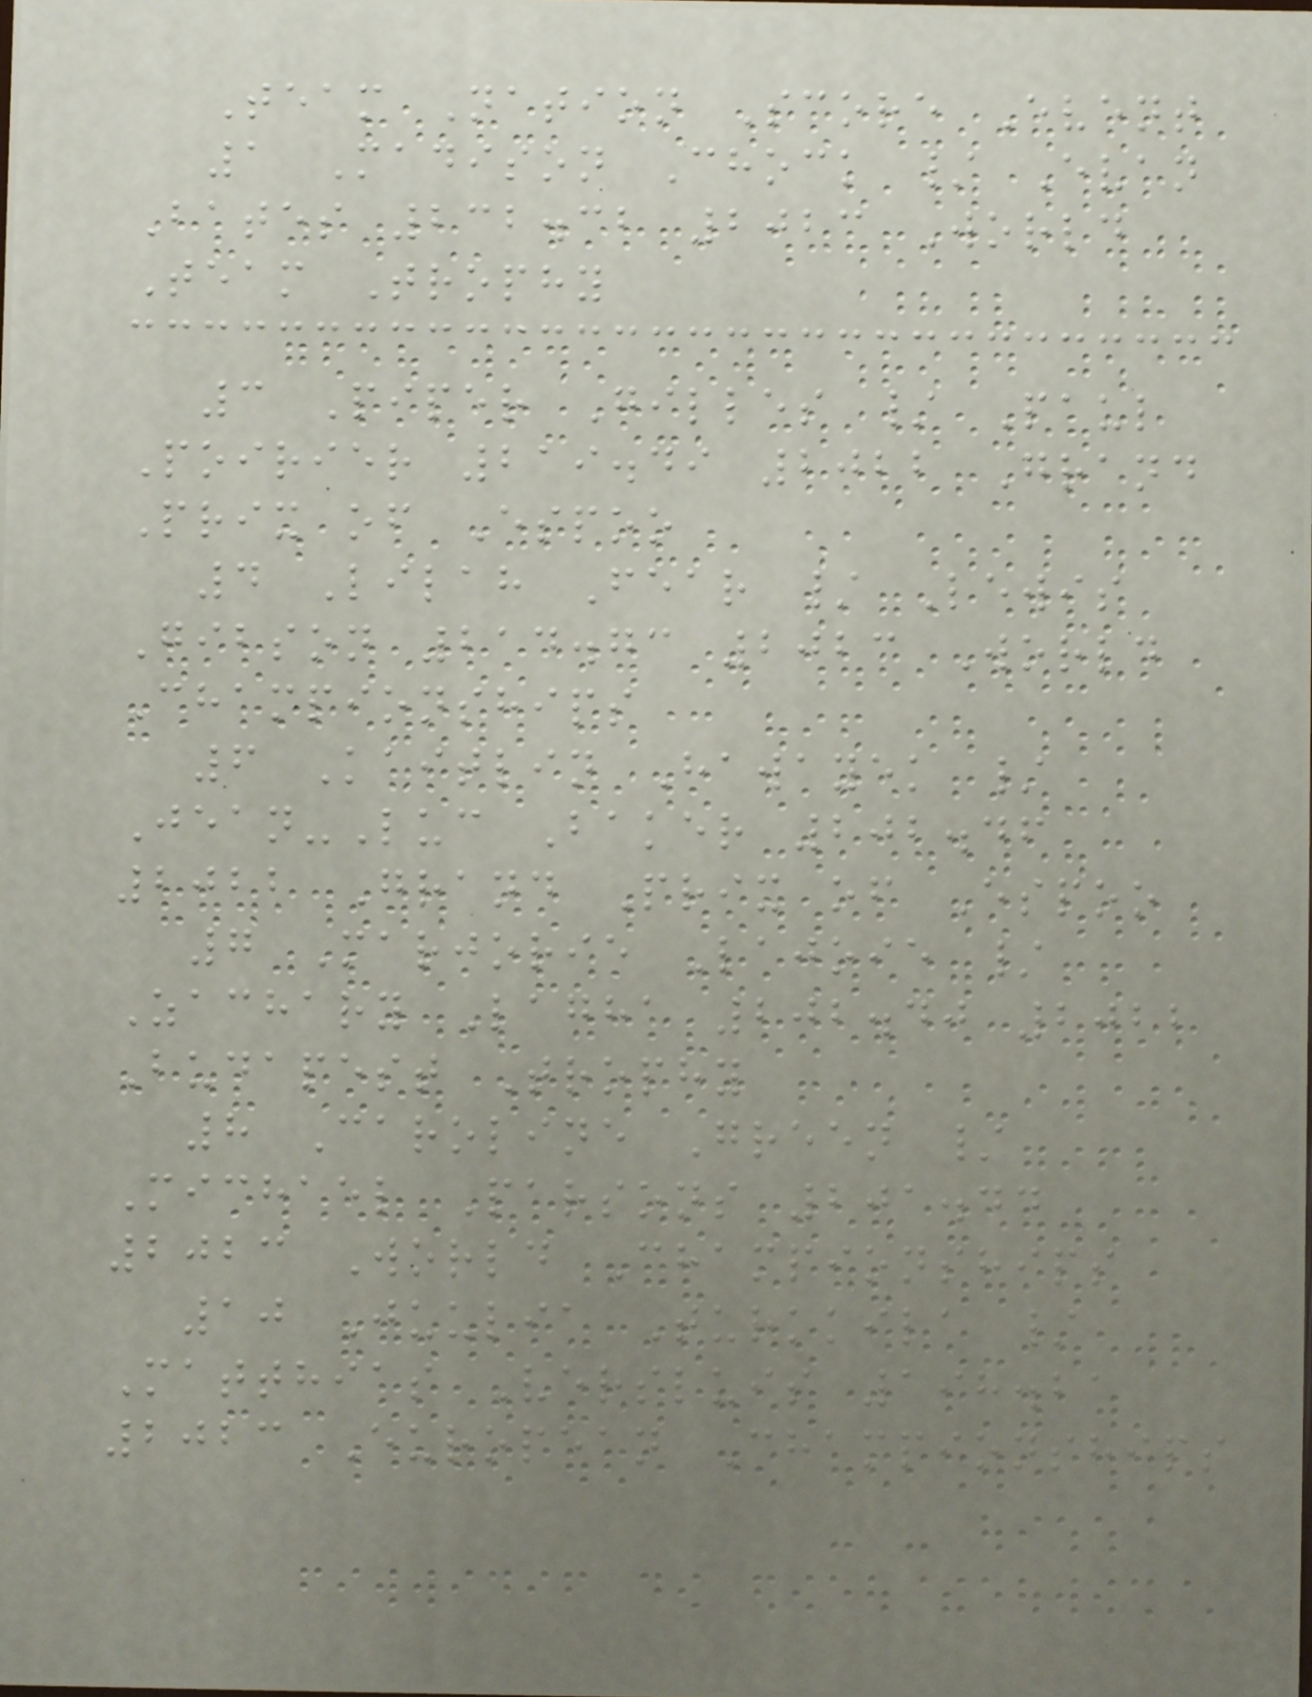Team Nation Score Event
1 Madison Chock / Evan
Bates 232.32 2023 World
Team Trophy
3 Piper Gilles / Paul
Poirier 219.49 2022 Grand
Prix of Espoo
4 Lilah Fear / Lewis
Gibson 214.73 2023 World
Championships
6 Kaitlin Hawayek /
Jean-Luc Baker 202.46
2022 Grand Prix of Espoo
7 Marjorie Lajoie /
Zachary Lagha 202.40 2022
Budapest Trophy
8 Caroline Green /
Michael Parsons 201.44
2023 World Championships
10 Juulia Turkkila /
Matthias Versluis 198.21
2023 European Championships
